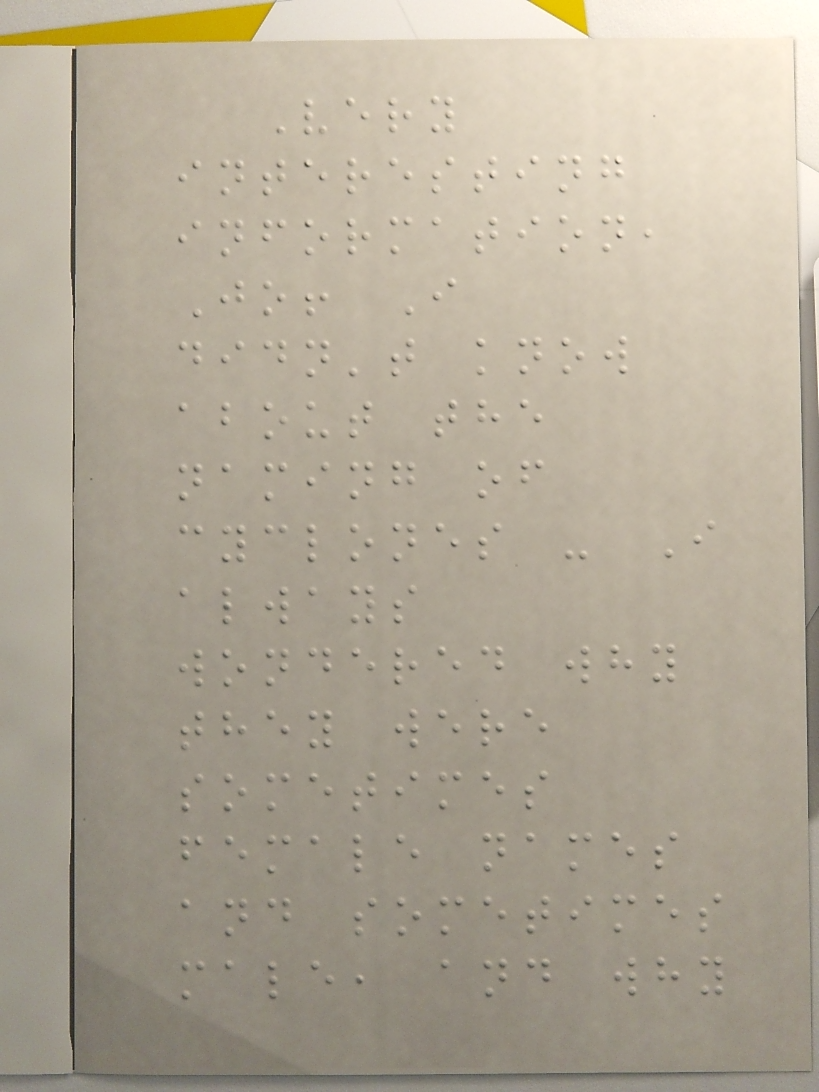Very
interesting
information,
Jo! I
didn't know
about the
naming of
cyclones - I
always
wondered why
they were
sometimes
female names
and sometimes
male, and why
